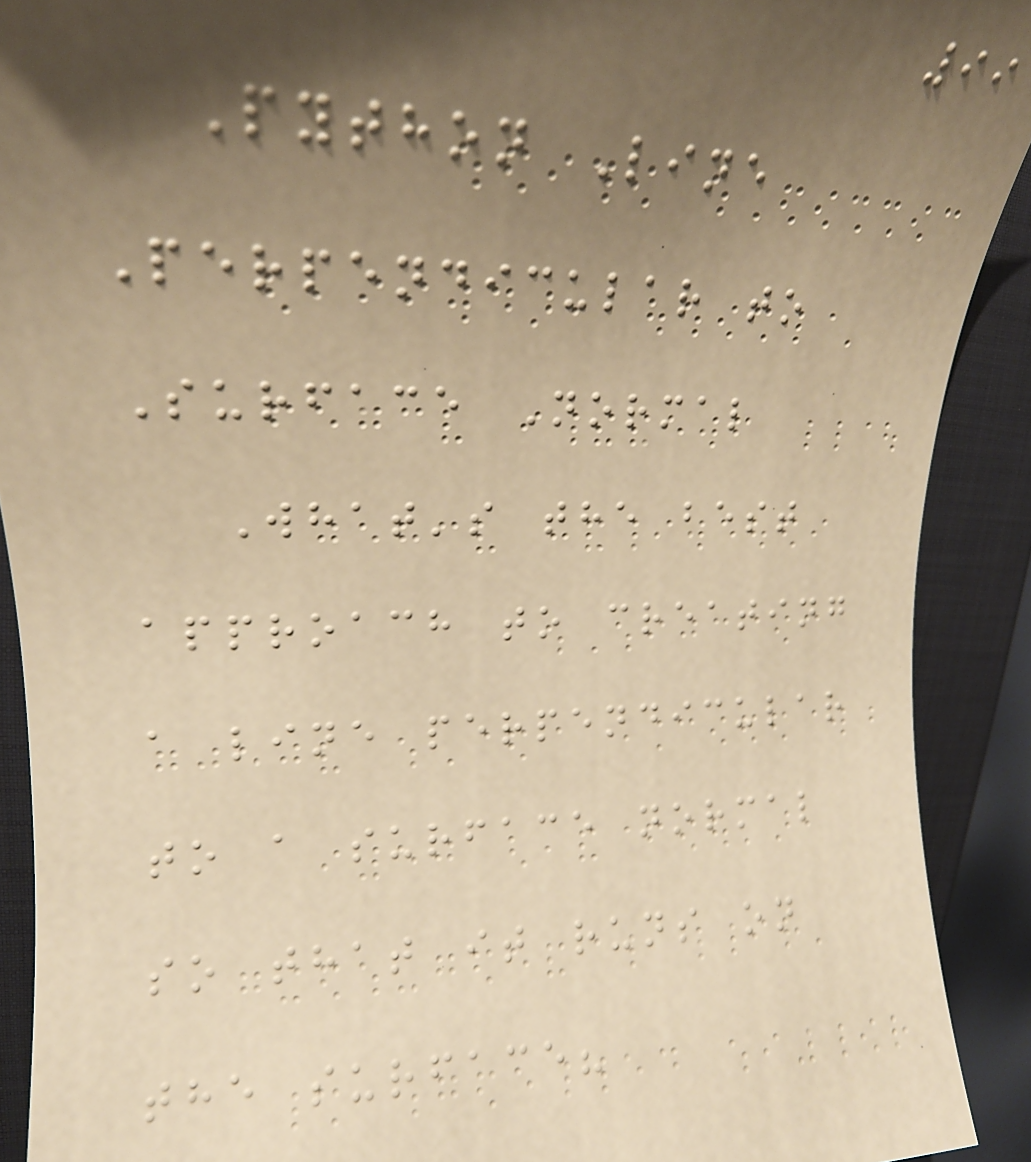99
Python Line
Perpendicular to
Surface Normal
What's the best
approach to creating
a line perpendicular
to a surface normal
so that it runs on
the surface?
